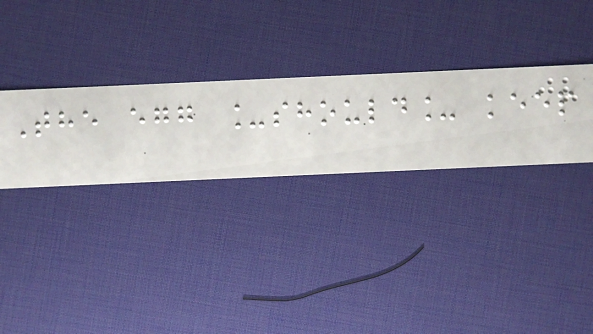The egg _should_ keep
